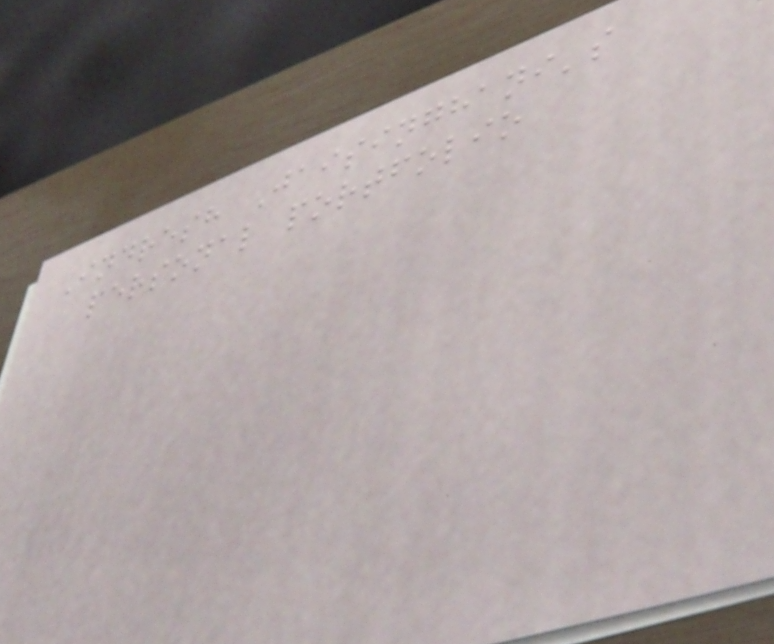Indresh Jaisinghani's
personal portfolio
